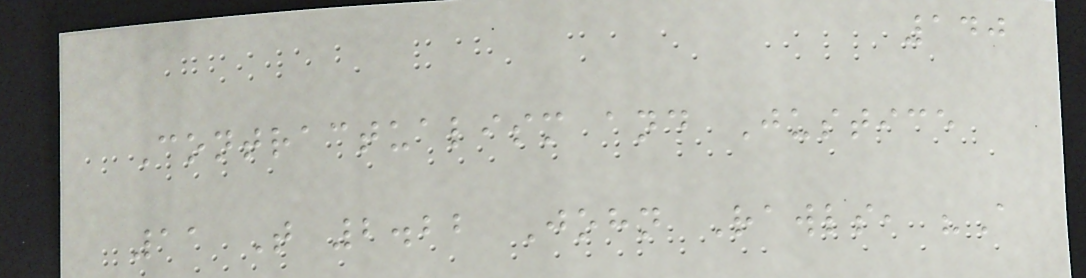140
Contractualism and Justice
11 T 2.22 John Rawls, "A
